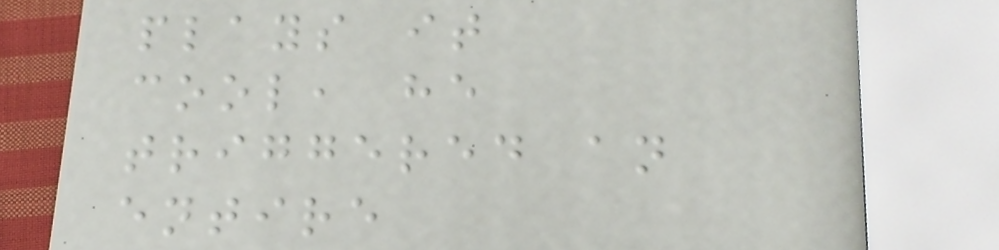plays it
cool, he
triggered an
entire
